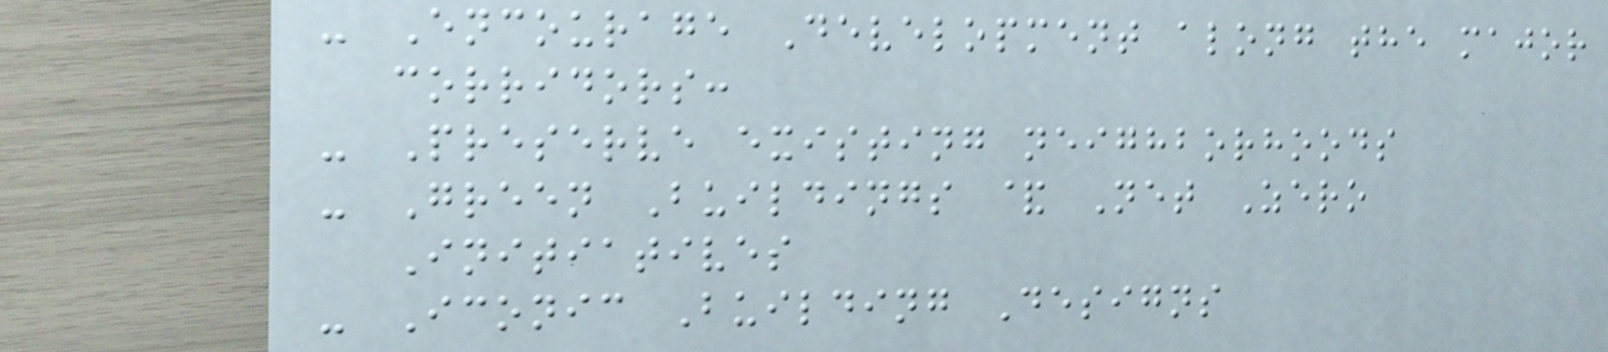- Encourage Development along the major
corridors:
- Preserve existing neighborhoods
- Green Buildings & Net Zero
Initiatives
- Iconic Building Designs
